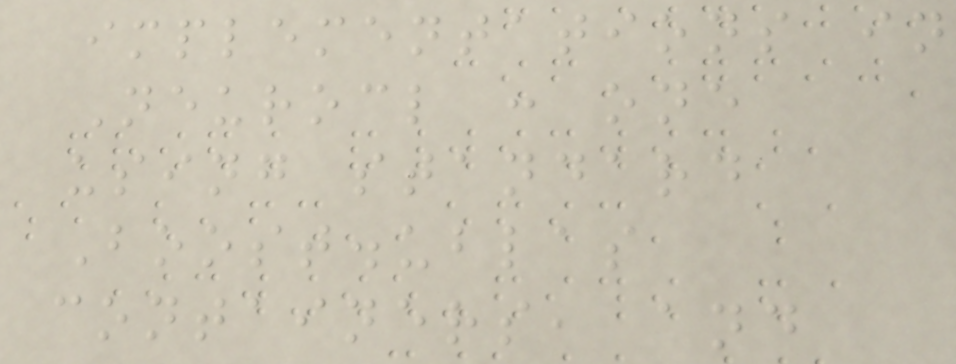implementations in
Neurocl : one
using standard
Boost.ublas
containers, and
